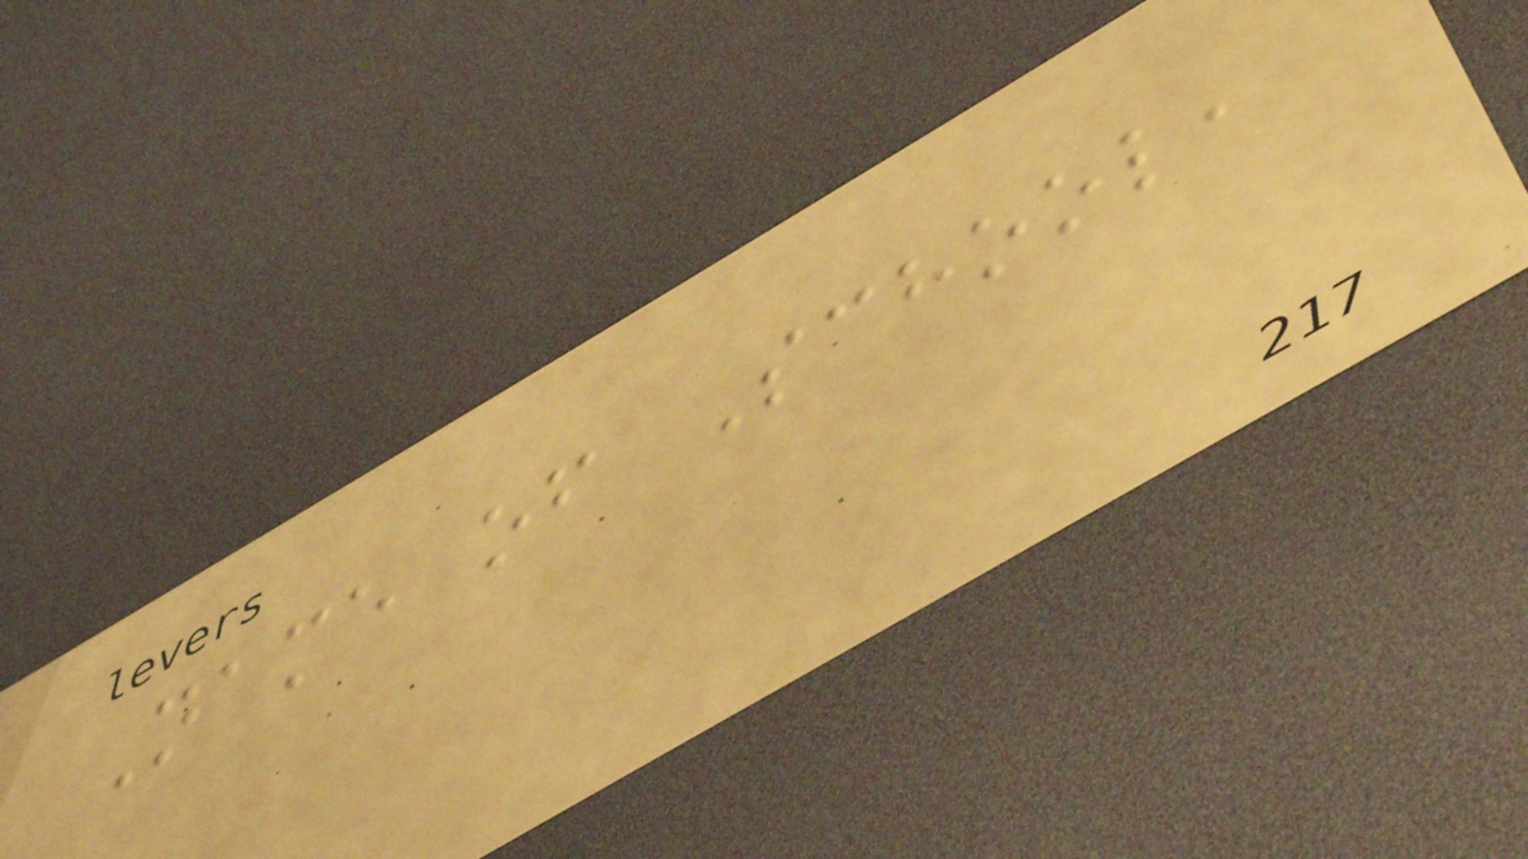Name of School,
